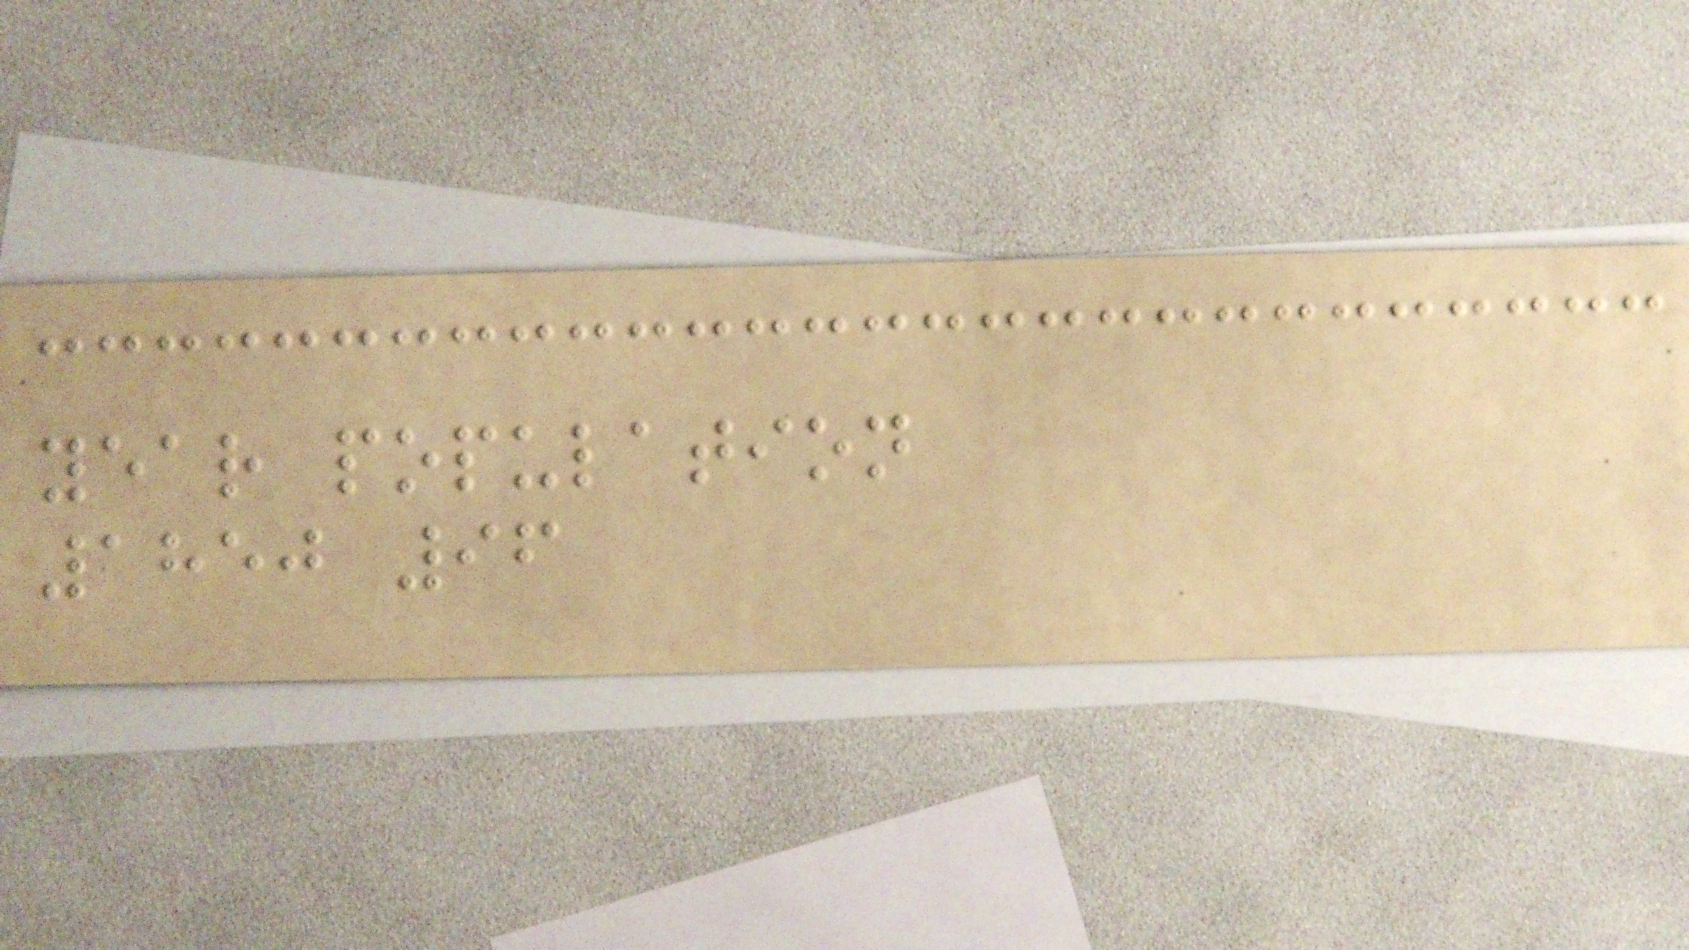year population
1850 96
